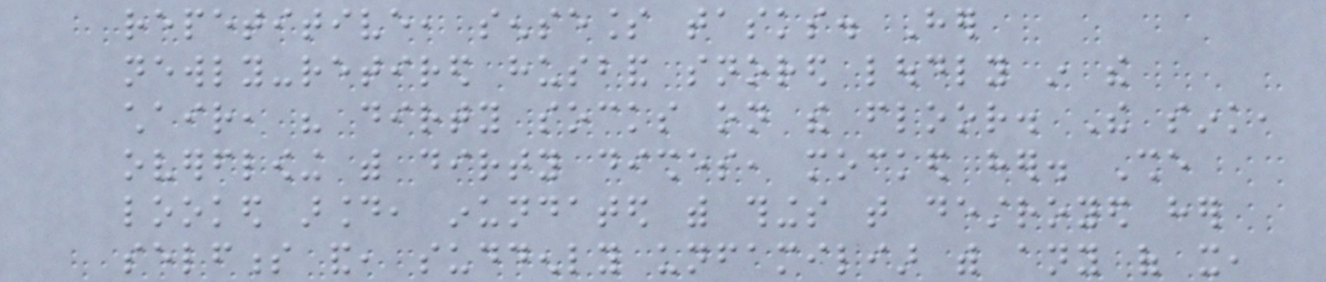repetitive, senseless tasks. Her
newly-retired husband snored loudly in the
chair, his dirty socks on the floor. The sink,
overflowing with dirty dishes, mocked her. She
looked around, inundated with things that destroyed her
selfness and, suddenly unfamiliar with any of it,
